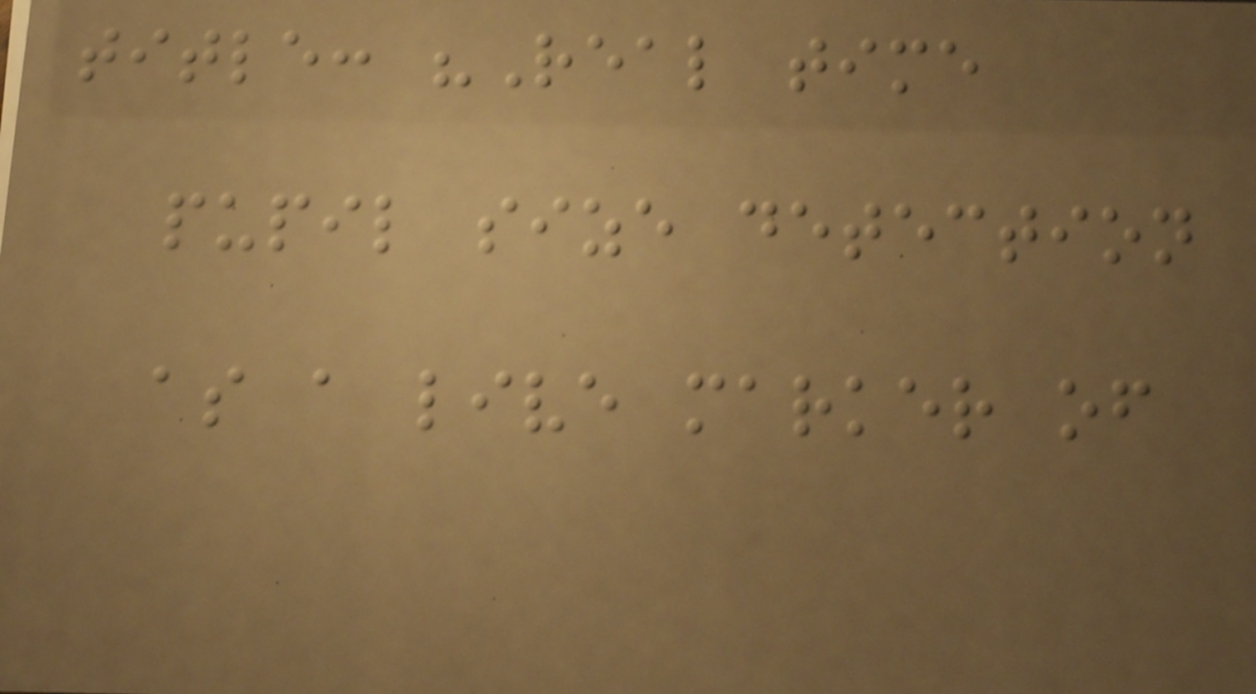title: "Real time
pupil size detection
as a live marker of
